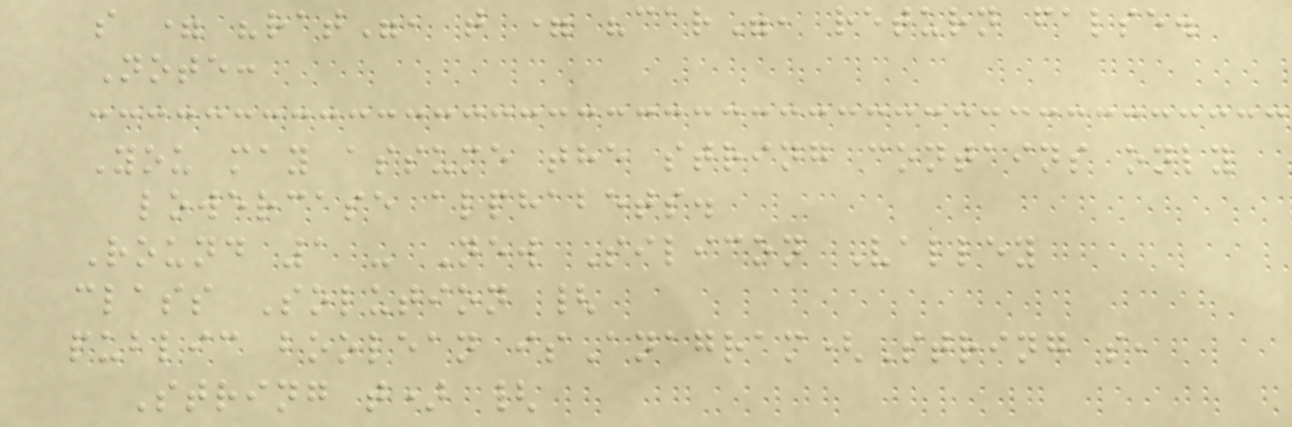s = "rat", t = "car", return false.
Note:
You may assume the string contains only
lowercase alphabets.
Round 1 - New Silicon Valley
class Solution {
public boolean isAnagram(String s,
String t) {
